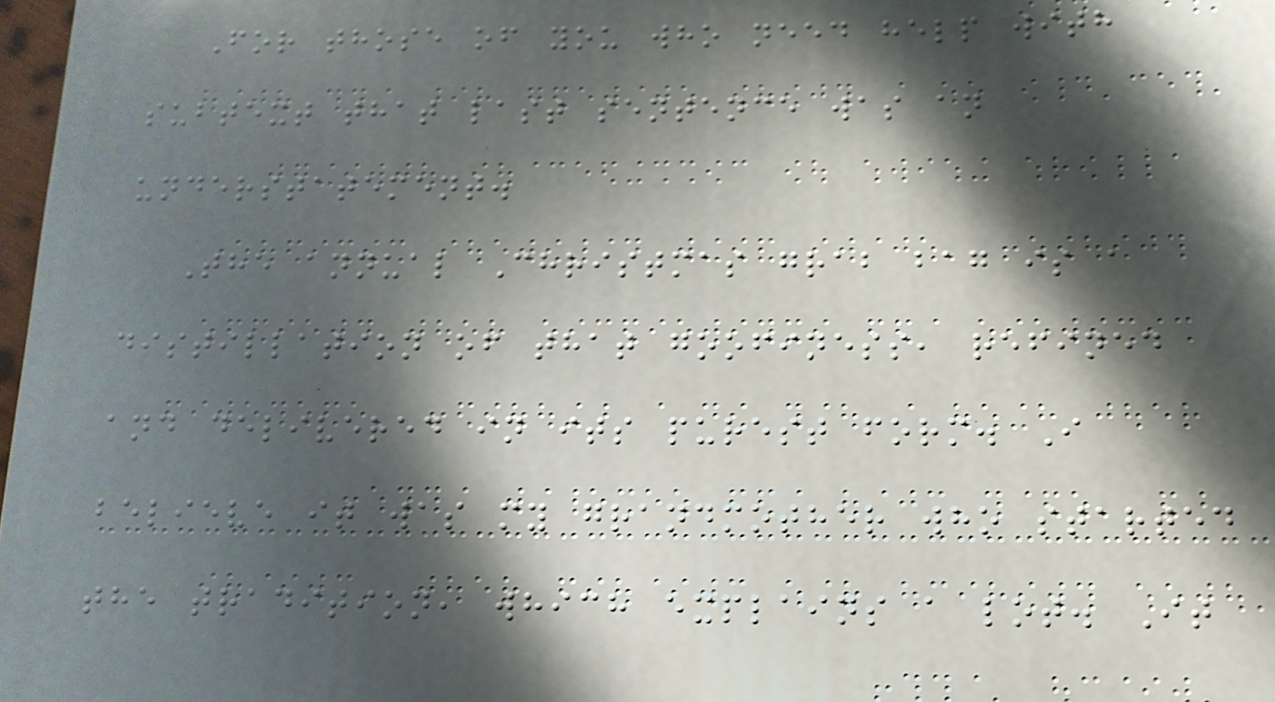For those of you who need help with
subtext that last sentence was an
understatement.
The annual Christmas grab bag is a
distillation of that goofiness, refined
and delivered in its purest form. I
believe it was my grandmother who started
the tradition, which explains a lot. It
